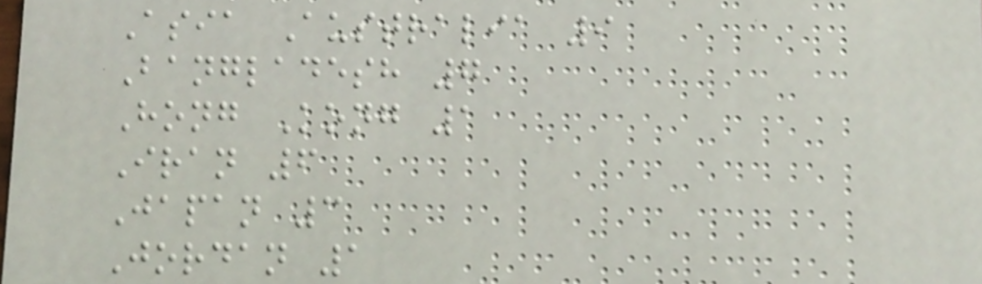Asia Australia 9
Bangladesh 7
Hong Kong 1
Iran 6
Japan 3
Jordan 1
